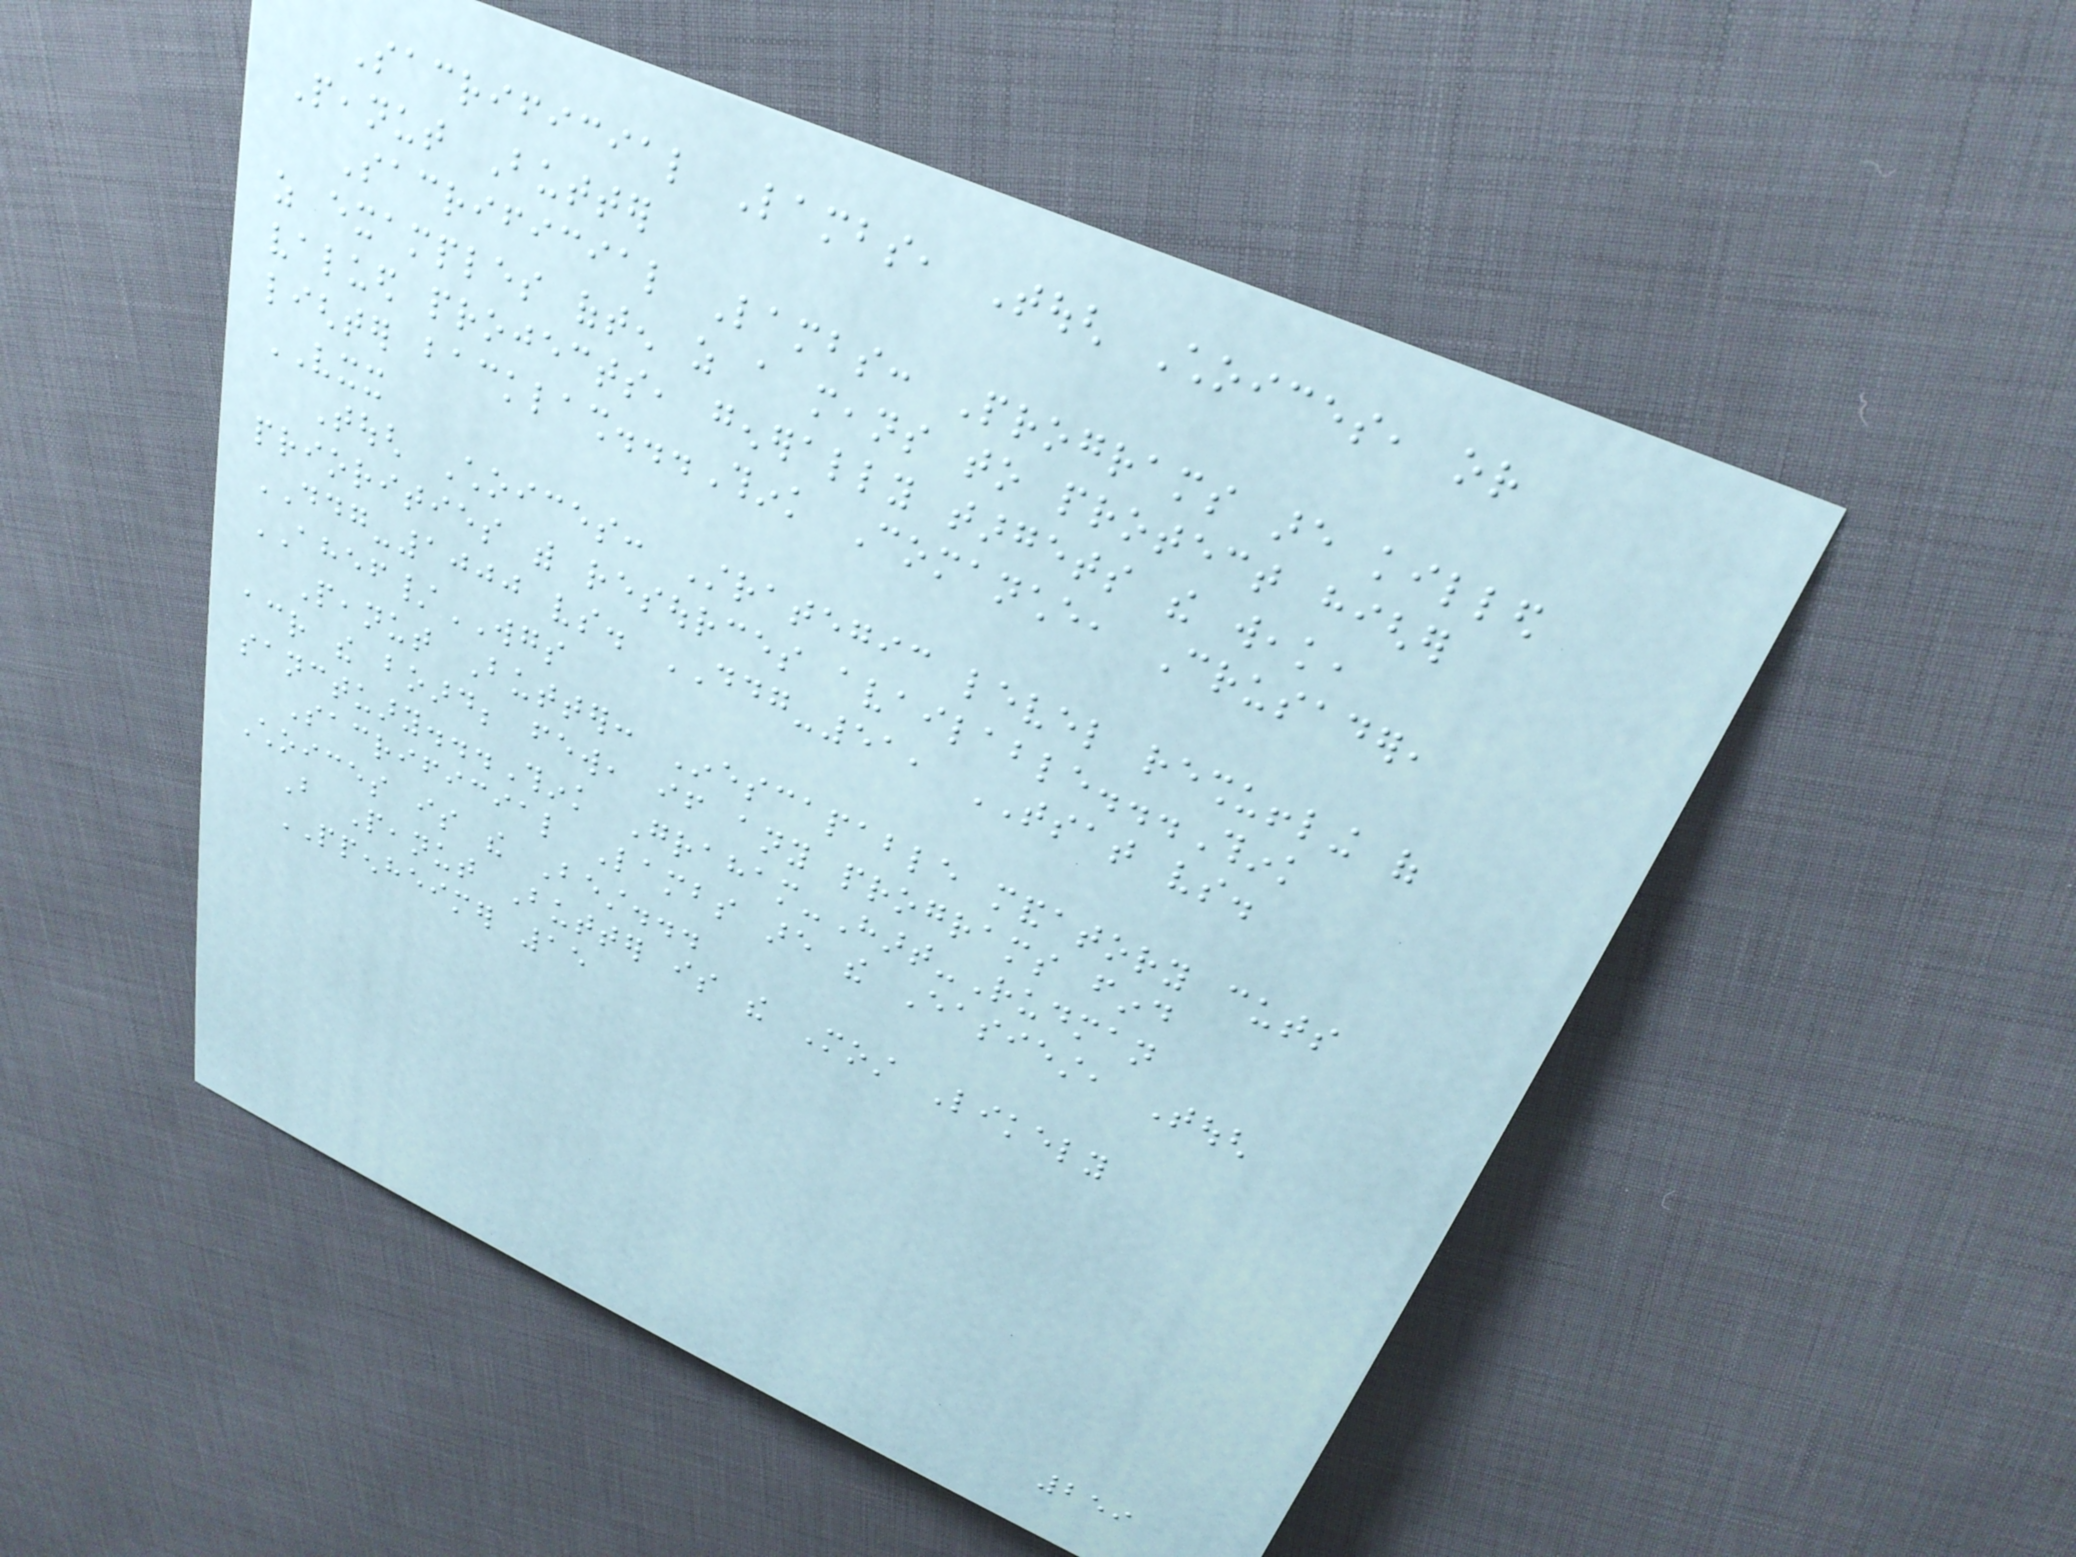Sacrificial Lambs, Tough Choices, or
Peanut Butter
Sacrificial Lambs: Programs are killed
as examples often as a means to protect higher
valued projects, generally targets the weak,
lighter backlash...Think Comanche, Crusader,
VXX
Tough Choices: Strategic level reshuffling of
priorities with resources available...Think
DDG-1000 vs. DDG-51, TSAT vs.
AHEF/WGS
Peanut Butter: Inescapable mandatory cuts
across the board; few, if any programs find
sanctuary...Think Graham-Hart-Rudman
Sacrificial Lambs are the Easiest, Tough
Choices is the Best...
But Peanut Butter is the Most Likely
PPENHEIMER 15
259
